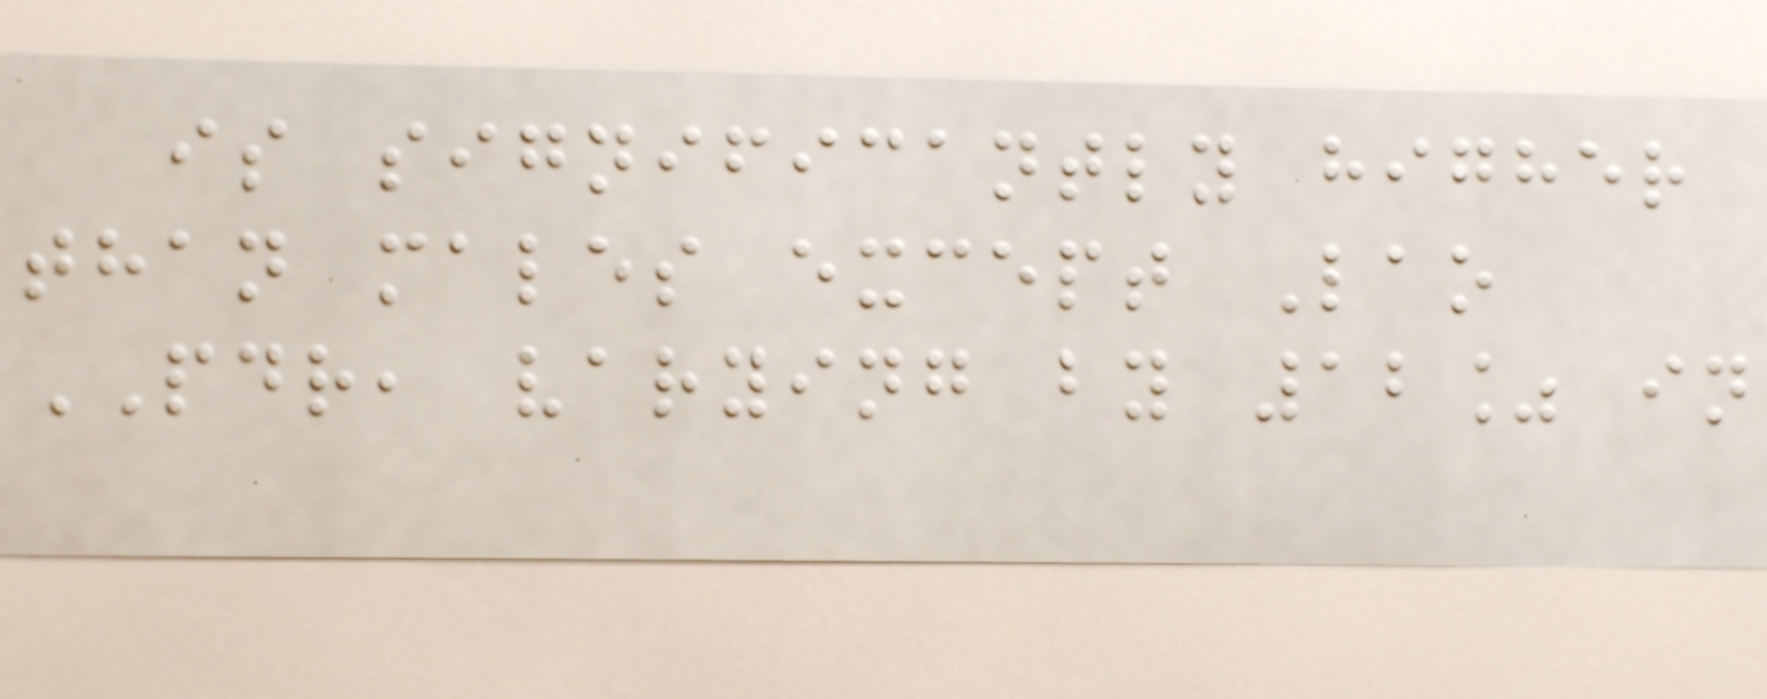is significantly higher
than males except Lao
PDR, varying by 12% in
